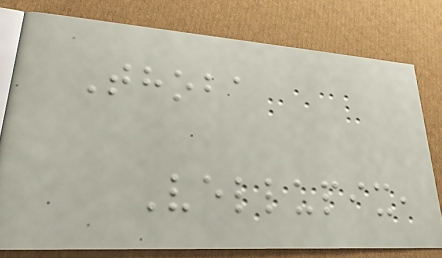Thoba
Vellupix,
